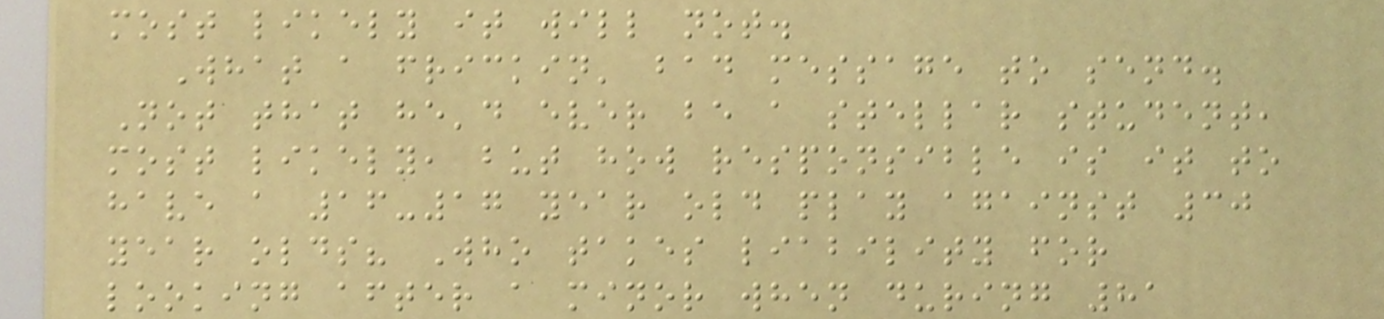most likely it will not.
What a frickin' bad message to send.
Not that he'd ever be a stellar student,
most likely, but how responsible is it to
have a 16-17 year old play against 30
year olds? Who takes liability for
looking after a minor when during 81
